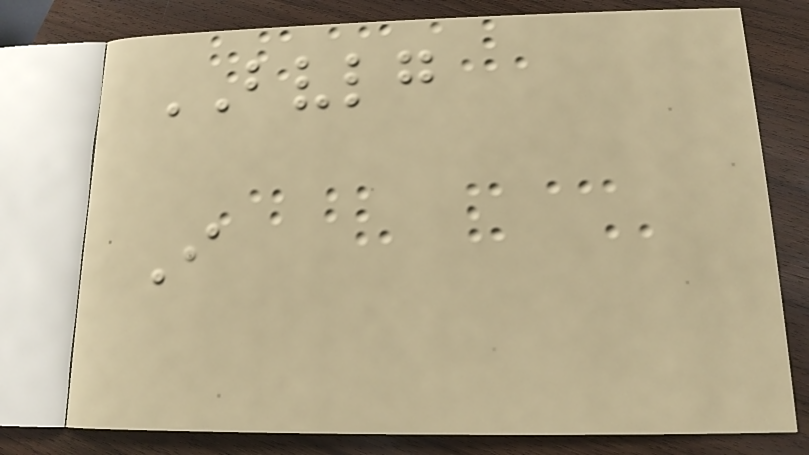BVLG
I
